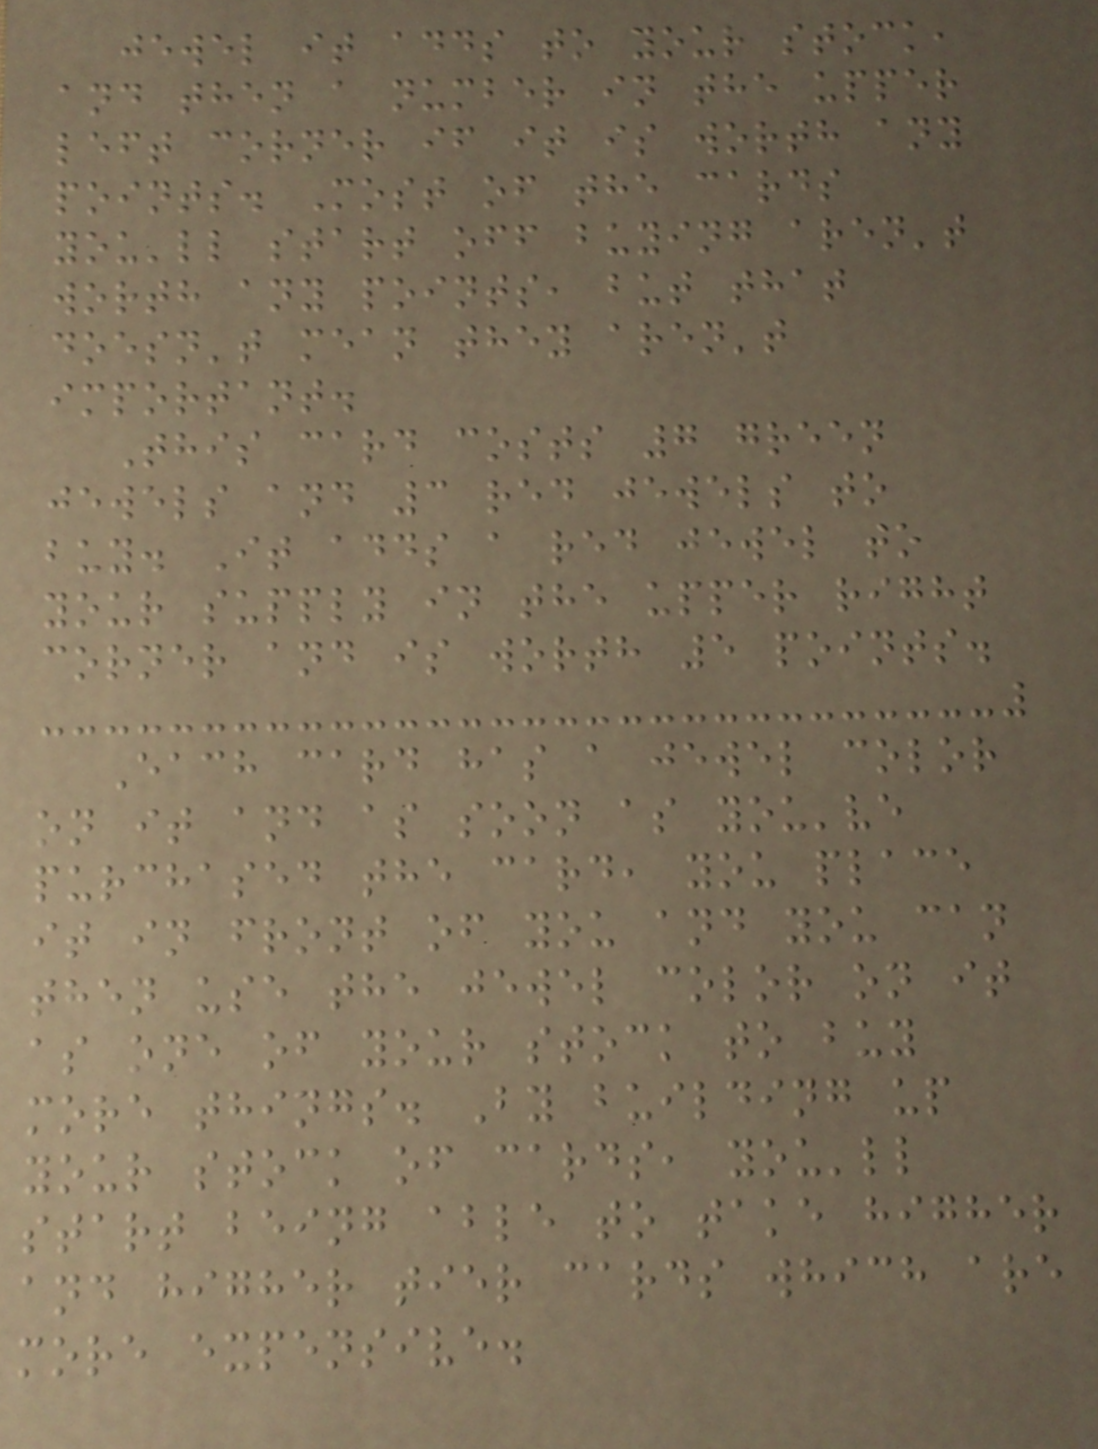jewel it adds to your stock,
and then a number in the upper
left corner if it is worth any
points. Most of the cards
you'll start off buying aren't
worth any points, but that
doesn't mean they aren't
important.
This card costs 7 green
jewels and 3 red jewels to
buy. It adds a red jewel to
your supply in the upper right
corner and is worth 5 points.
Each card has a jewel color
on it and as soon as you've
purchased the card, you place
it in front of you and you can
then use the jewel color on it
as one of your stock to buy
more things. By building up
your stock of cards, you'll
start being able to take higher
and higher tier cards which are
more expensive.
